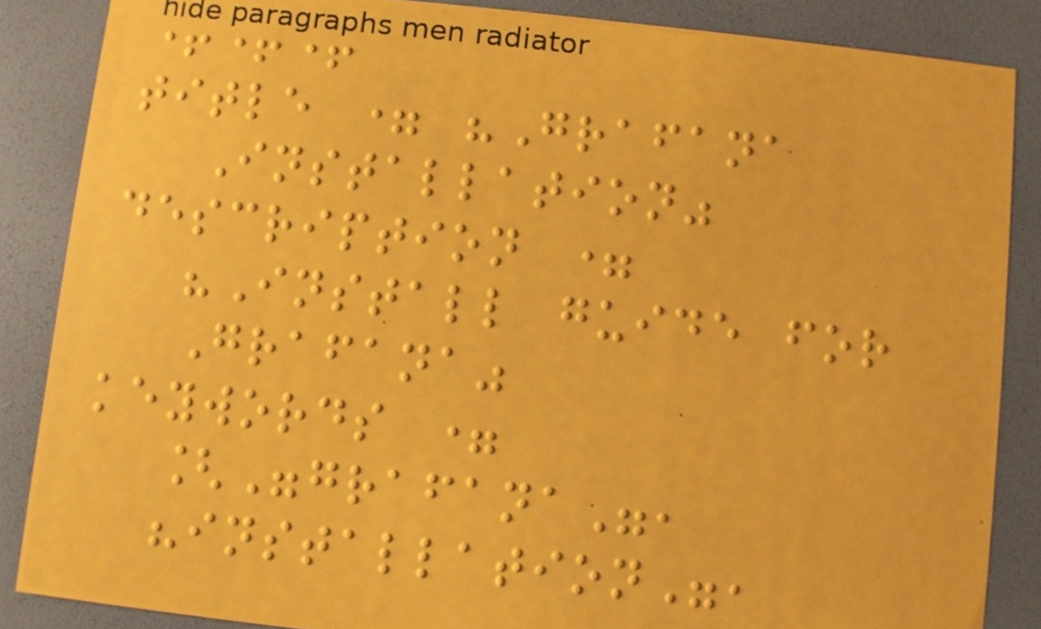+++
title = "Grafana
Installation"
description =
"Install guide for
Grafana"
keywords =
["grafana",
"installation",
